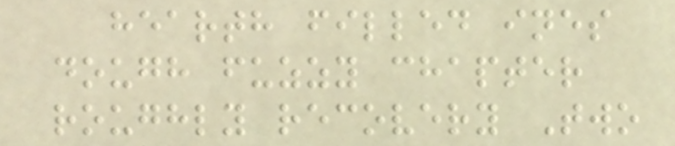hearth filled ines
dough fuzzy chapter
roughly recovery Two
